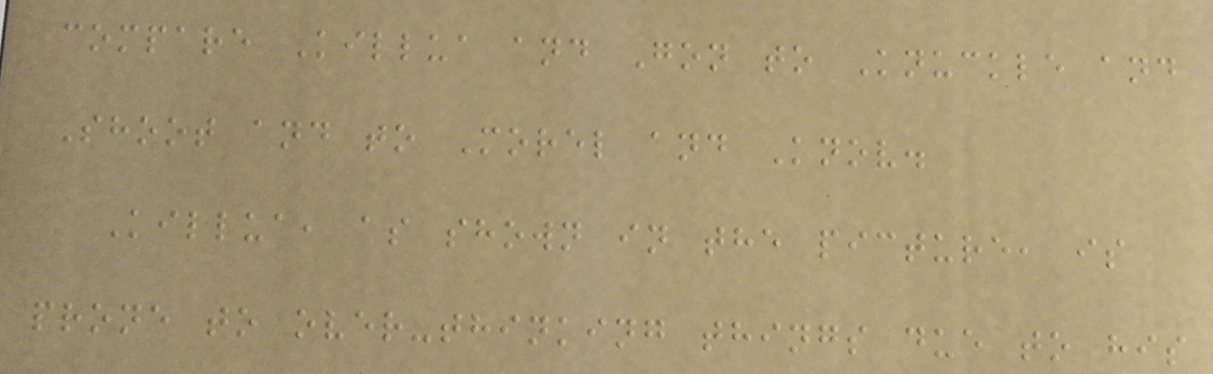compare Killua and Gon to Knuckle and
Shoot and to Morel and Knov.
Killua, as shown in the picture, is
prone to over-thinking things due to his
